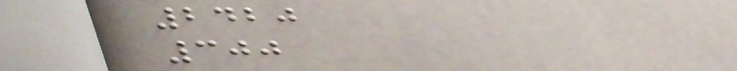2420
300
